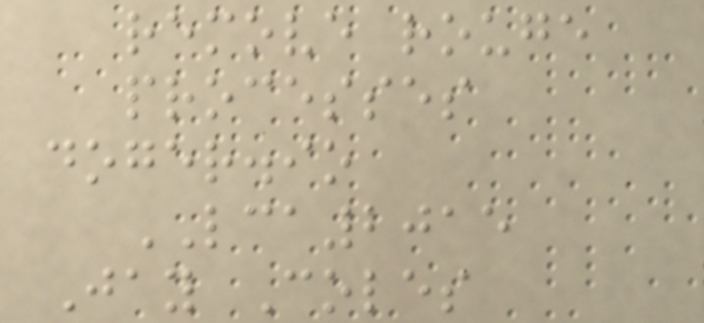remove rouge
processes
doger.io
LCA2015
Jay Coles
